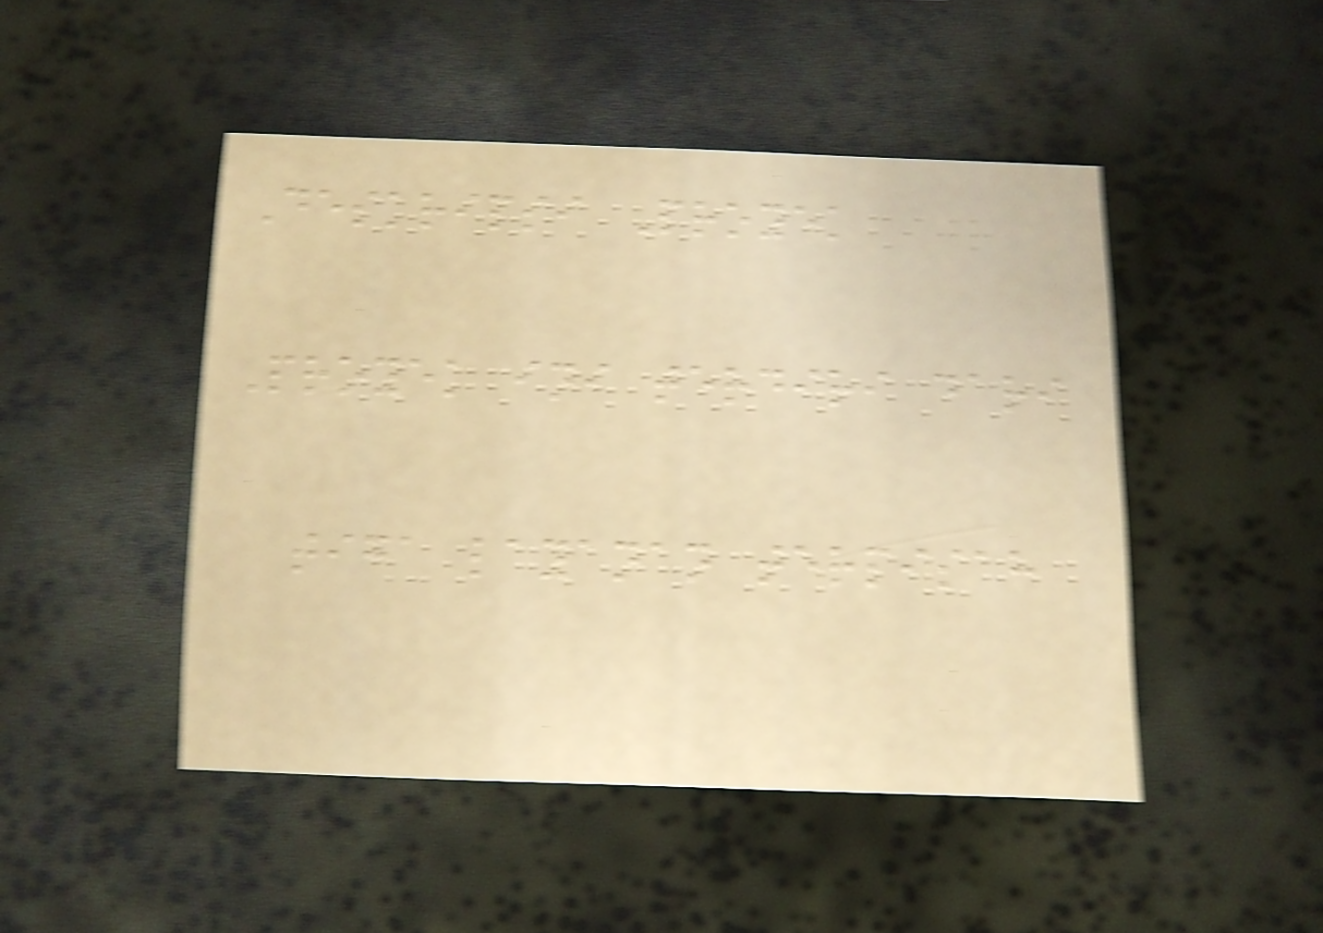Deskripsi Proyek
Proyek ini terdiri dari
tiga layanan terpisah
